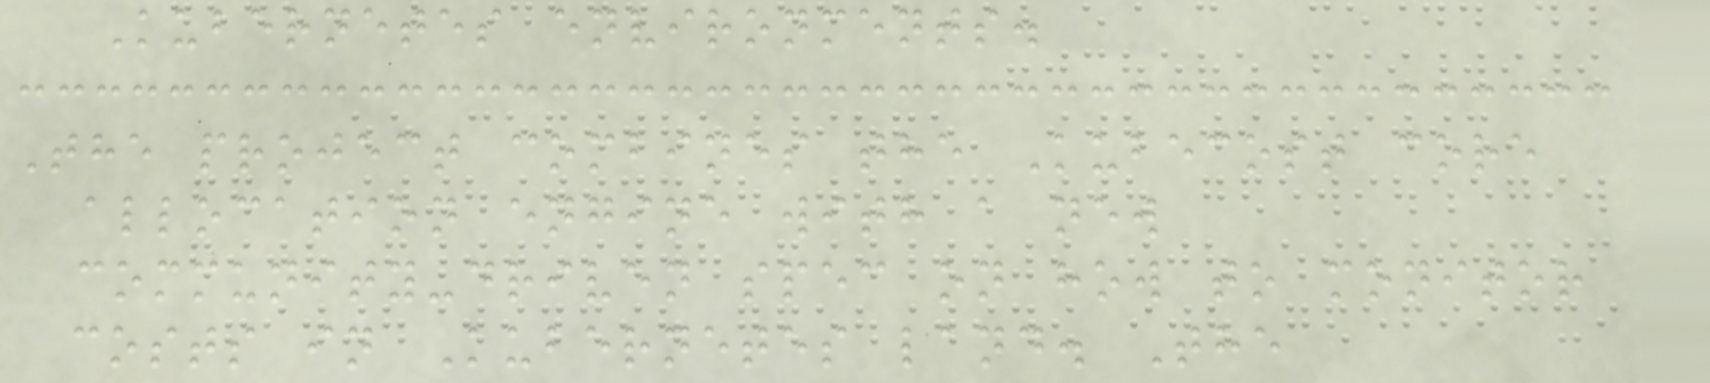Kubernetes environments.
The project combines the Kubecost core
allocation engine with a new
community-driven spec on how to monitor
costs in Kubernetes land. The
